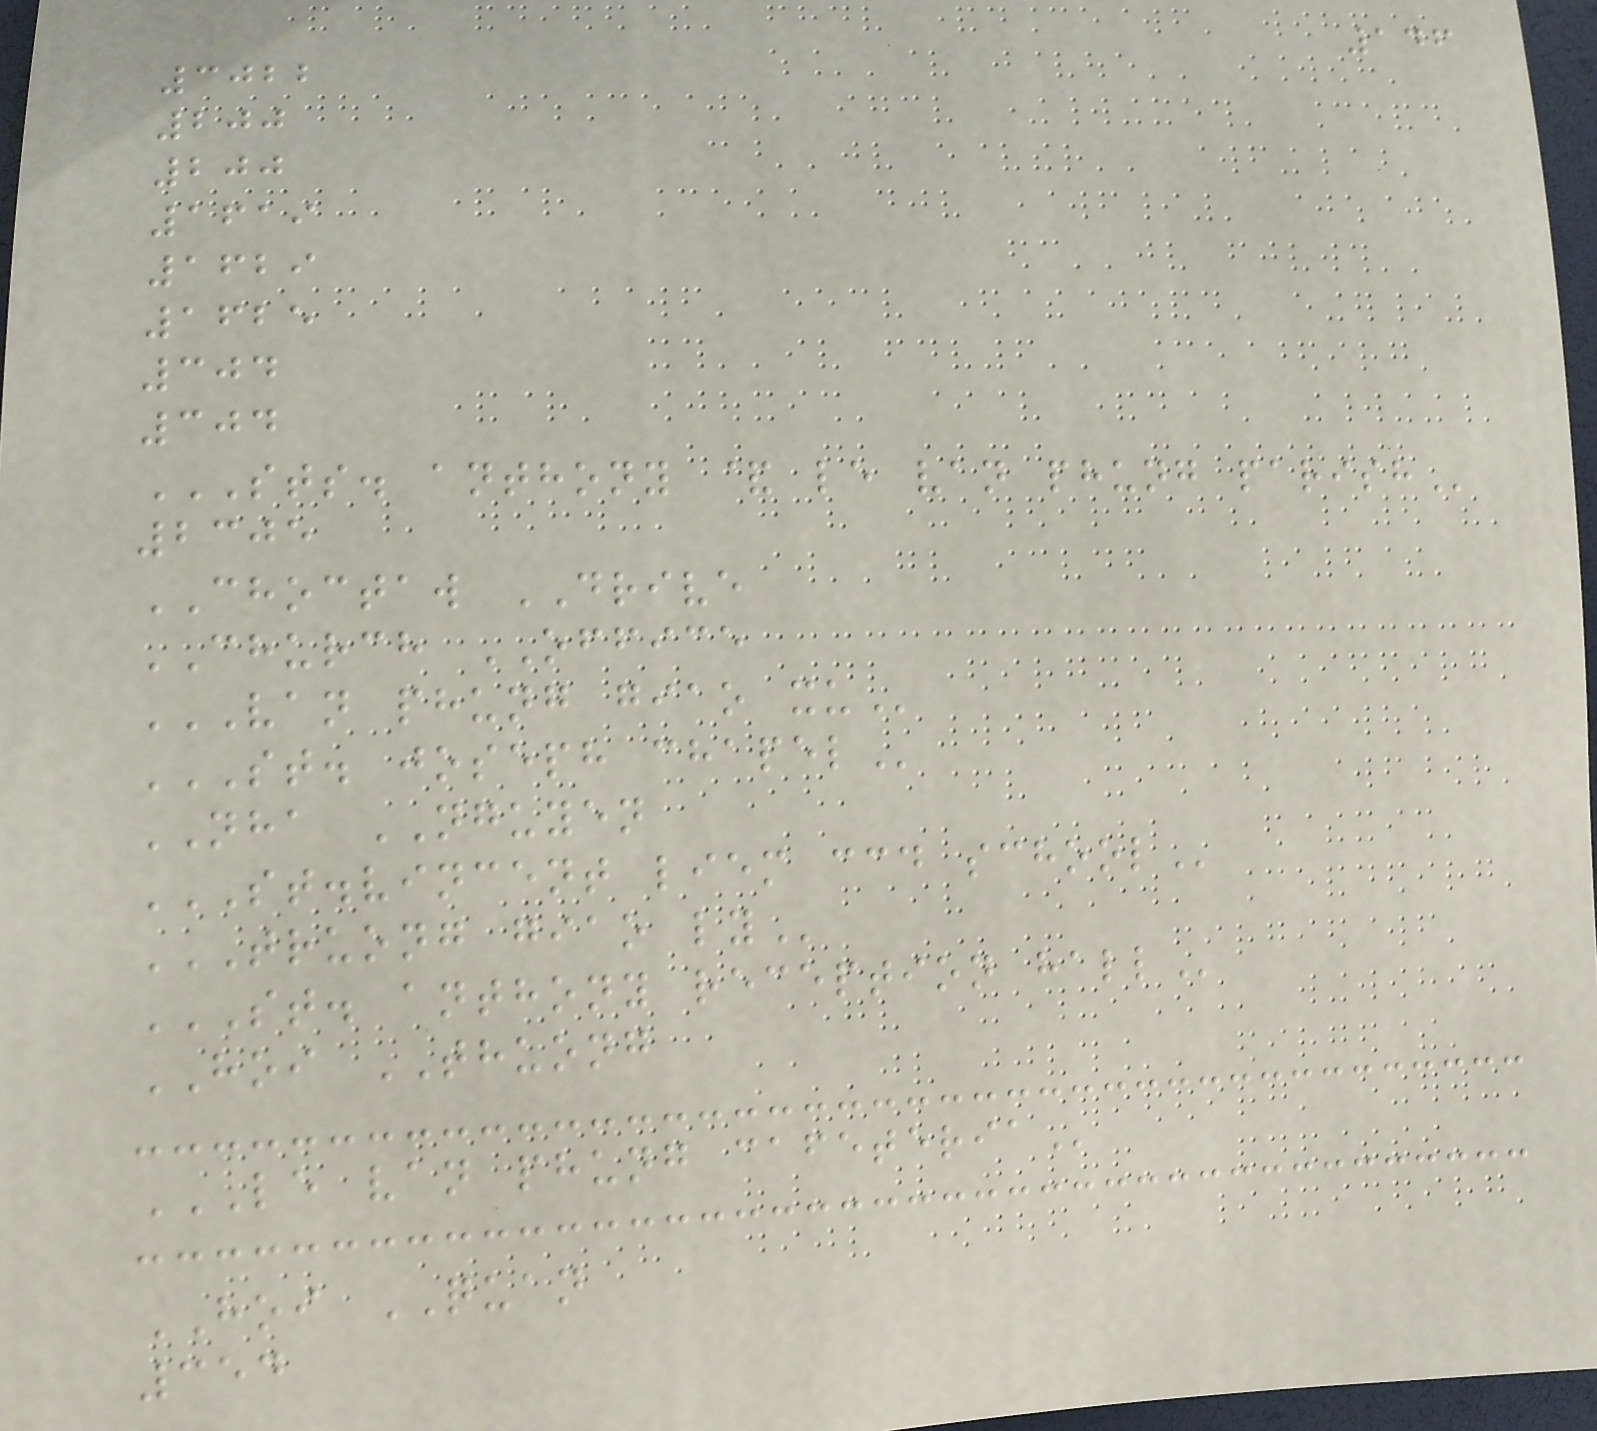146
3022
200
200
1619
1629
1625
304
304
STS. ANTHONY & LE VAN PHUNG PARISH
2305
CHOCTAW DRIVE
CHURCH OFFICE
VAN PHUNG GIAO XU
ST. JOSEPH CHAPEL
NHA NGUYEN
ST.VINCENT LIEM CCD SCHOOL
TRUONG GIAO LY
ST. ANTHONY RECEPTION HALL
HOI THUONG
LE VAN PHUNG CAFETERIA
HOI QUAN
354
